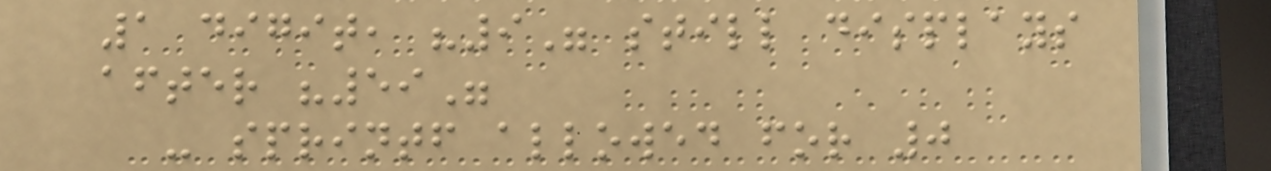1 digit, "9" still displays
after "59"
- sprintf allowed for 0
